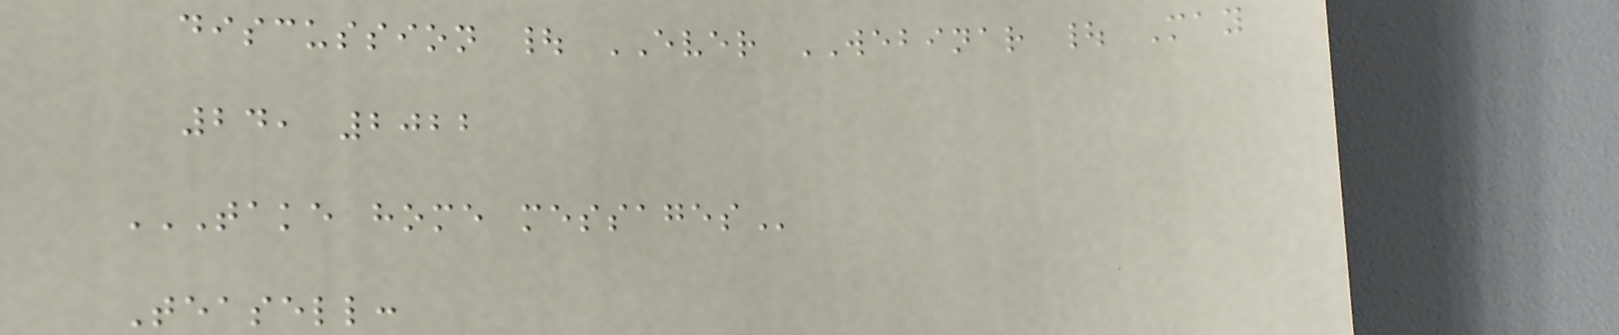discussion | EVER WEBINAR | May
24, 2022
TAKE HOME MESSAGES
Teasell:
